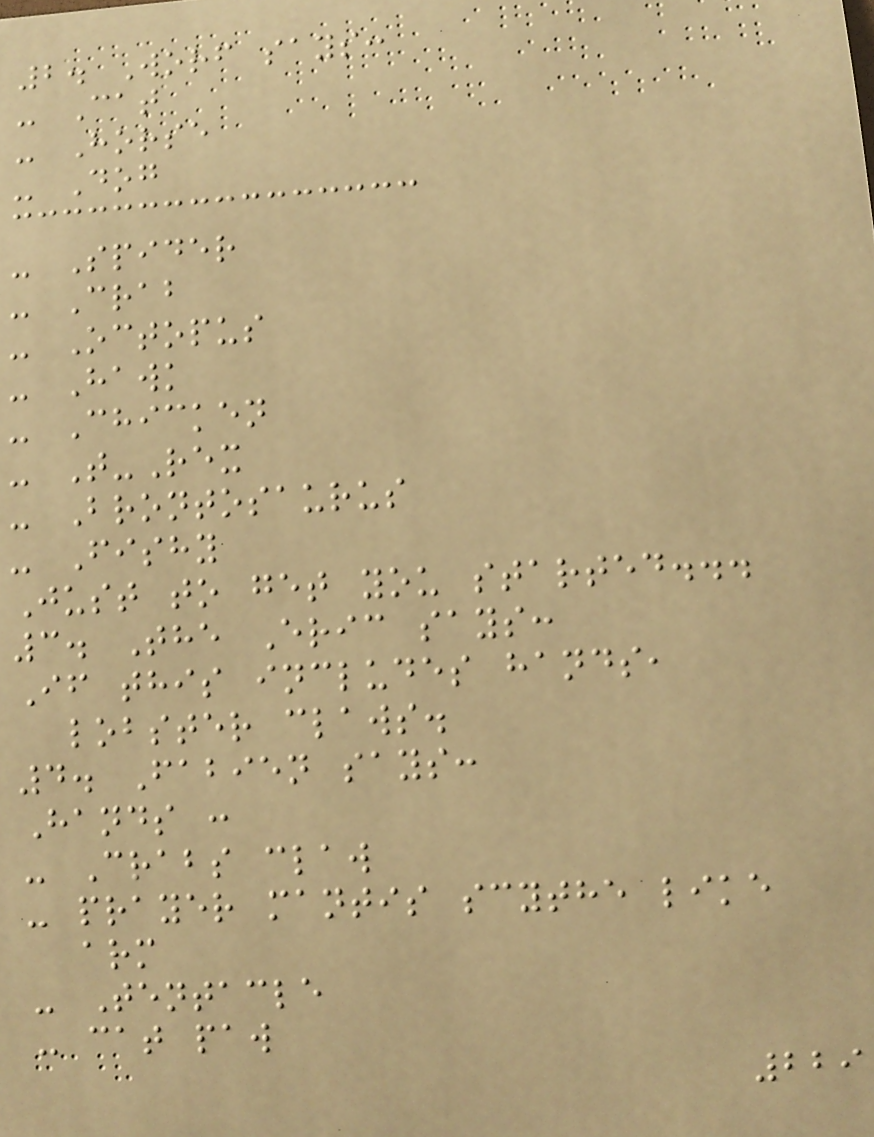2. Worf says:
- Cat
- Horse
- Dog
- Spider
- Crab
- Octopus
- Hawk
- Chicken
- T-Rex
- Brontosaurus
- Fishy
Just to get you started...
3. The Eric says:
If this includes hands,
lobster claws.
4. Fabien says:
Hands :
- Crabs claw
- prayer mantis scythe like
arm
- Tentacle
- cat paw
229
